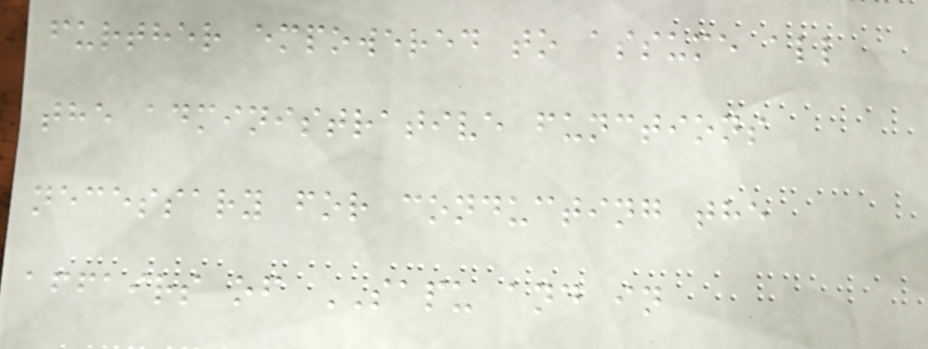further empowered to assume all
the administrative functions
necessary for conducting the
affairs of SAPU and in
